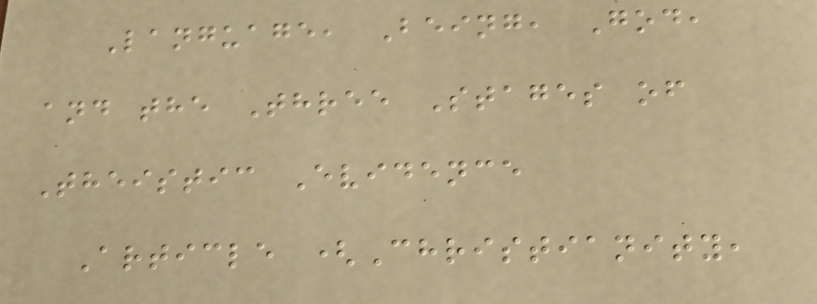Language, Being, God,
and the Three Stages of
Theistic Evidence
Article (Christianity,
